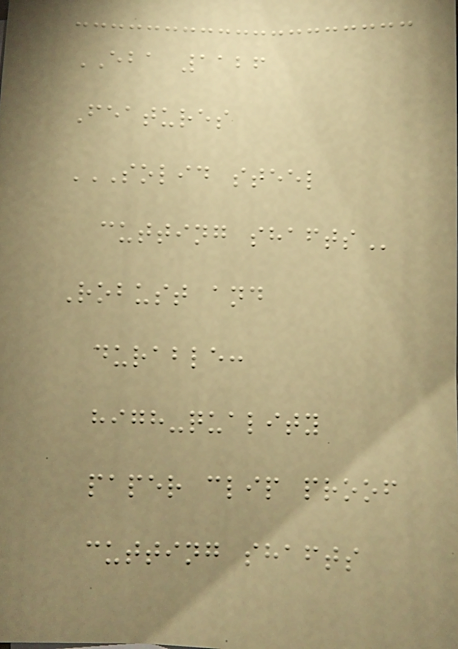EBA 1126
Features
SOLID STEEL
CUTTING SHAFTS
Robust and
durable:
high-quality
paper clip proof
cutting shafts
